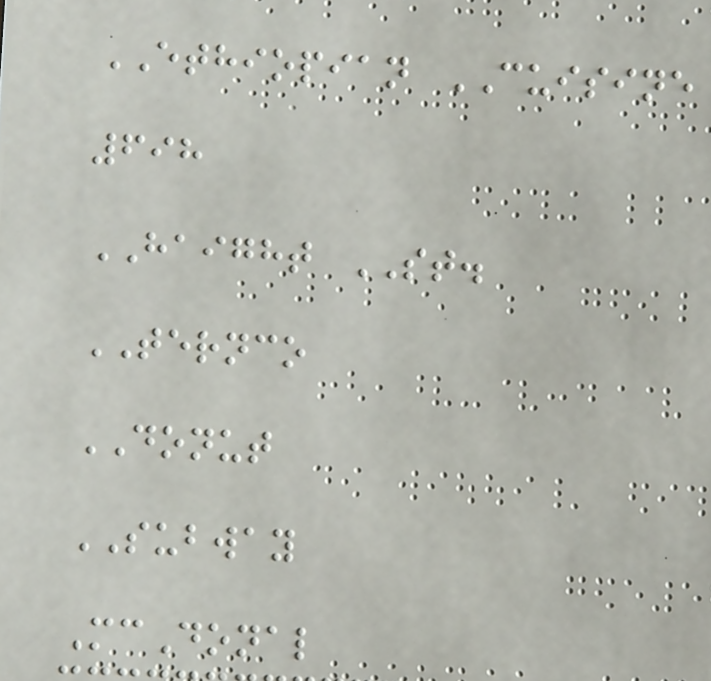ETHIOPIAN CUISINE
698
HAIGHT ST.
TERNCO
DONUT
SUBWAY
McDonal
